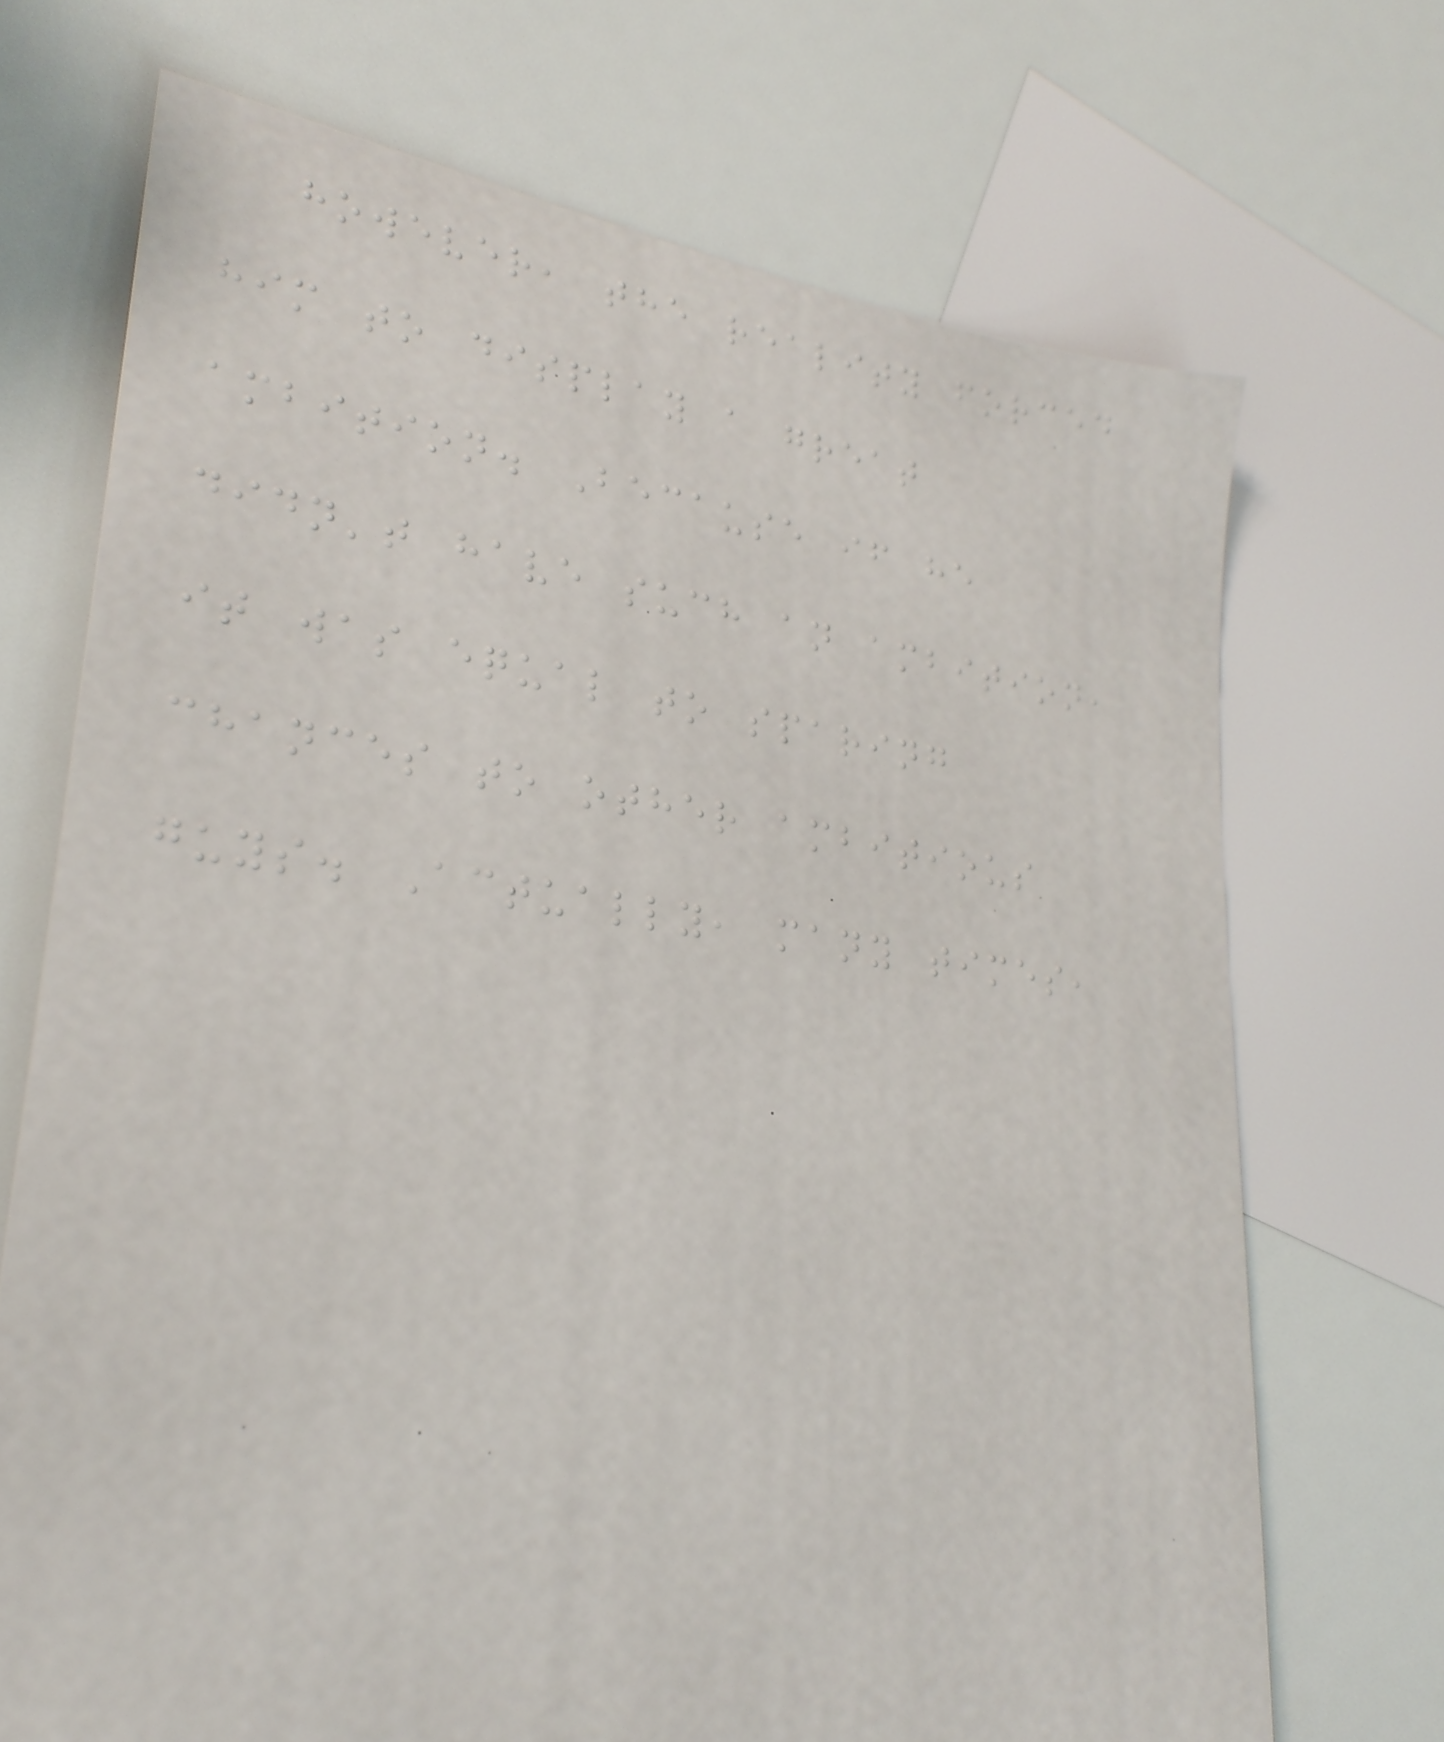however, the reality forced
him to display a great
ambition. Because if he
didn't have such an ambition,
it was equal to sparing
chances to other ambitious
guys. Actually, many times,
